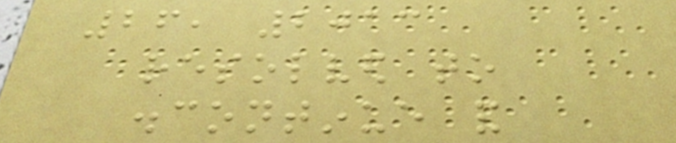26, 2013
resolved to
discontinue and
